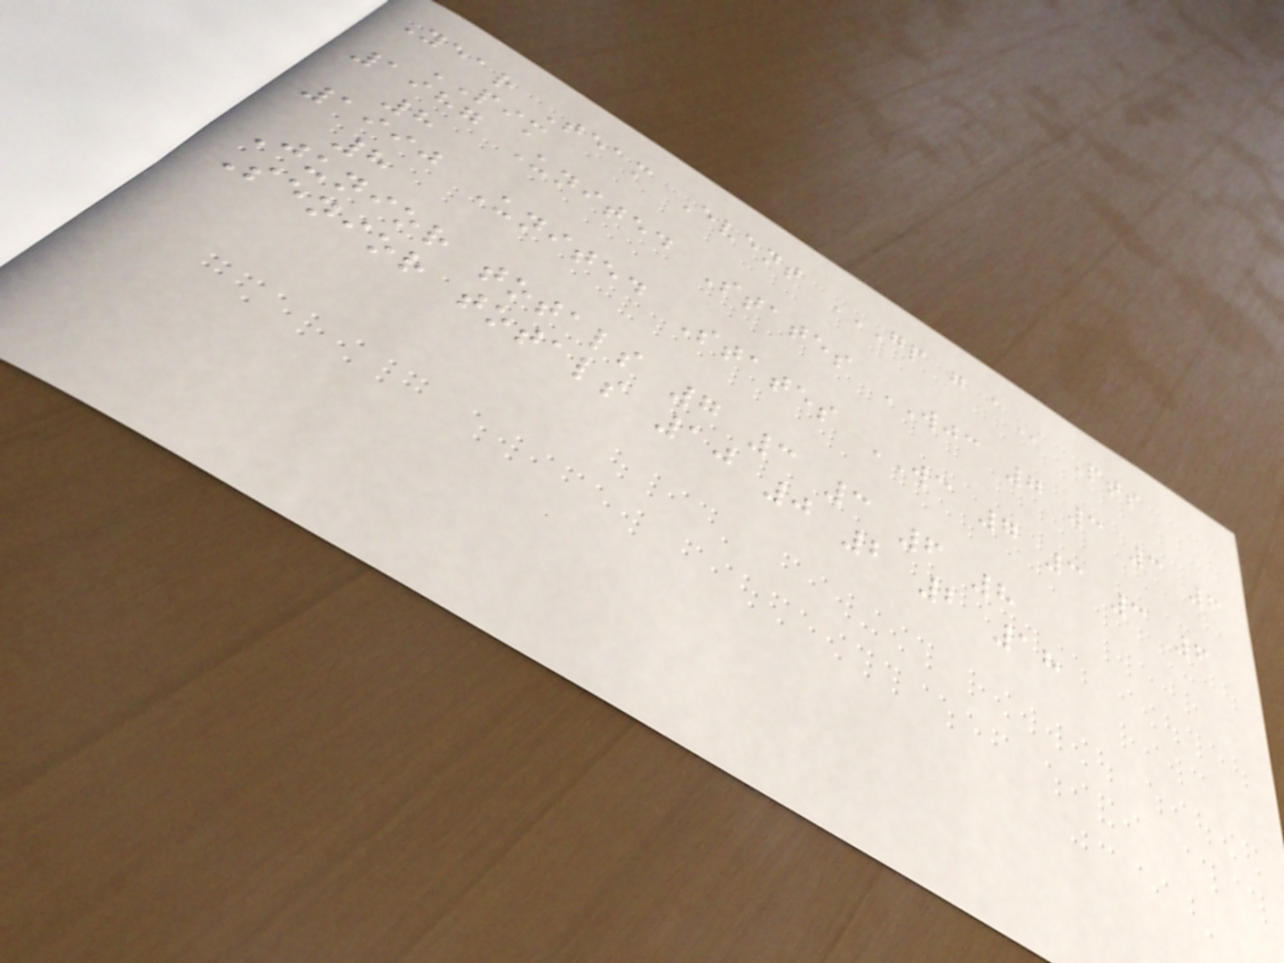Year Team Event GP G A Pts
PIM
1987 United States WJC 7 3 3 6
8
1990 United States WC 7 3 3 6
8
Junior totals 7 3 3 6 8
Senior totals 10 0 2 2 18
